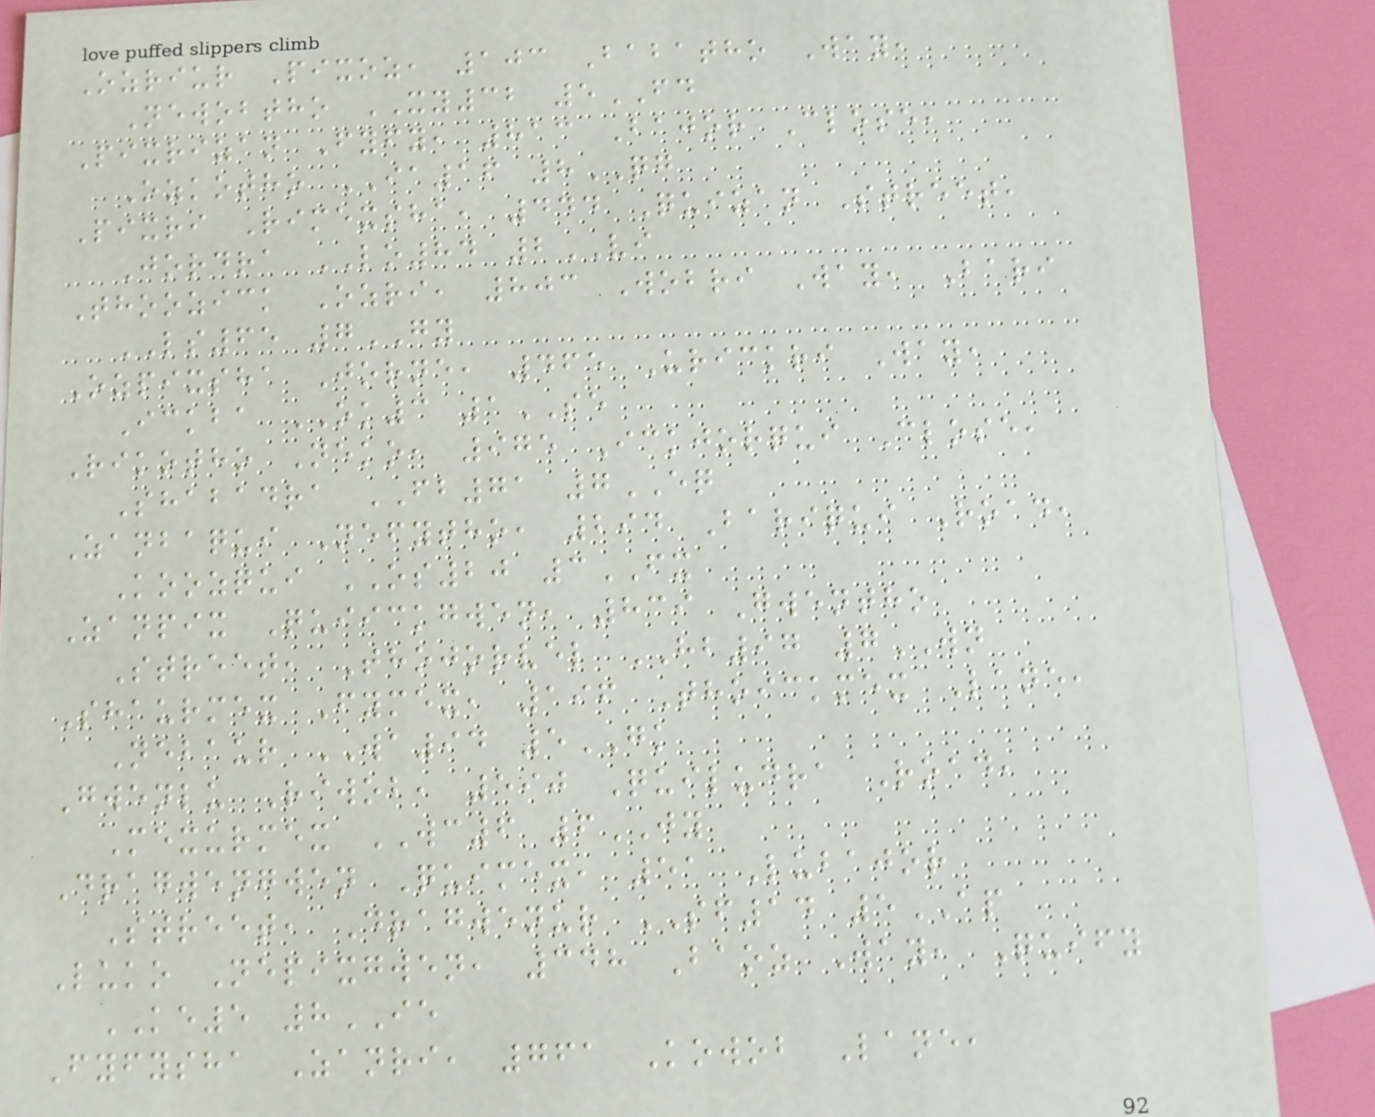Ozriur Pixoz, 103 Babatho Way,
Newobtho XY32 5FD
Pixrizan Fyfy, 813 Bajor Close,
Ozkotho IA16 8QG
Pixri Rimexsha, 444 Quizan Street,
Jordra LO84 2VI
Thoozick Ozri, 803 Wobri Way, Bari
LS65 7GY
Ozpixsha Jorne, 465 Urickri Way,
Ickba OK3 1SE
Rikotho Neko, 975 Ickjorqui Close,
Shabadra FB71 7EQ
Zanbaqui Nefytho, 294 Bariqui Road,
Koozqui OS20 3FX
Zanpix Quiickgwen, 839 Gwentho
Street, Thojorvel HB97 7WN
Shaurmex Fymex, 196 Thoickmex Lane,
Nebaur WA94 5GK
Gwenlu Riwob, 590 Quiludra Road,
Mexurmex WC6 6JY
Dragwengwen Quimex, 51 Lubajor
Street, Dragwenur SF14 5AP
Luko Nepixgwen, 348 Baoz Way, Quify
KE5 8IE
Fyfysha Zanri, 761 Kowob Lane,
